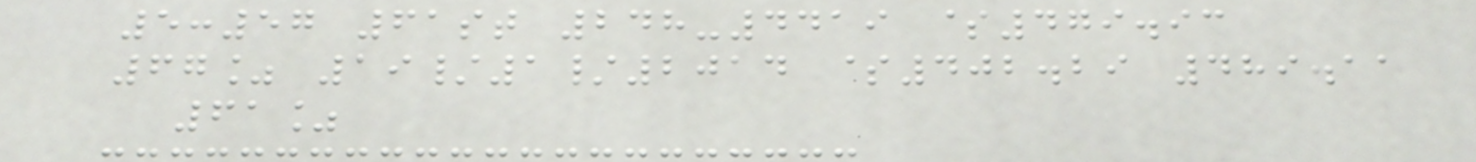5:57 61st 248-4419 $479.93
67% 19/1/2014 $402.29 489.11
61%
